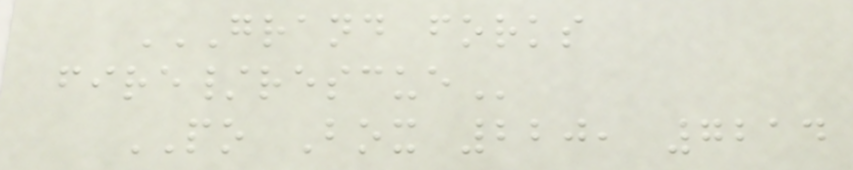GRAND FORKS
FIRE/RESCUE
PO Box 220, 7214
